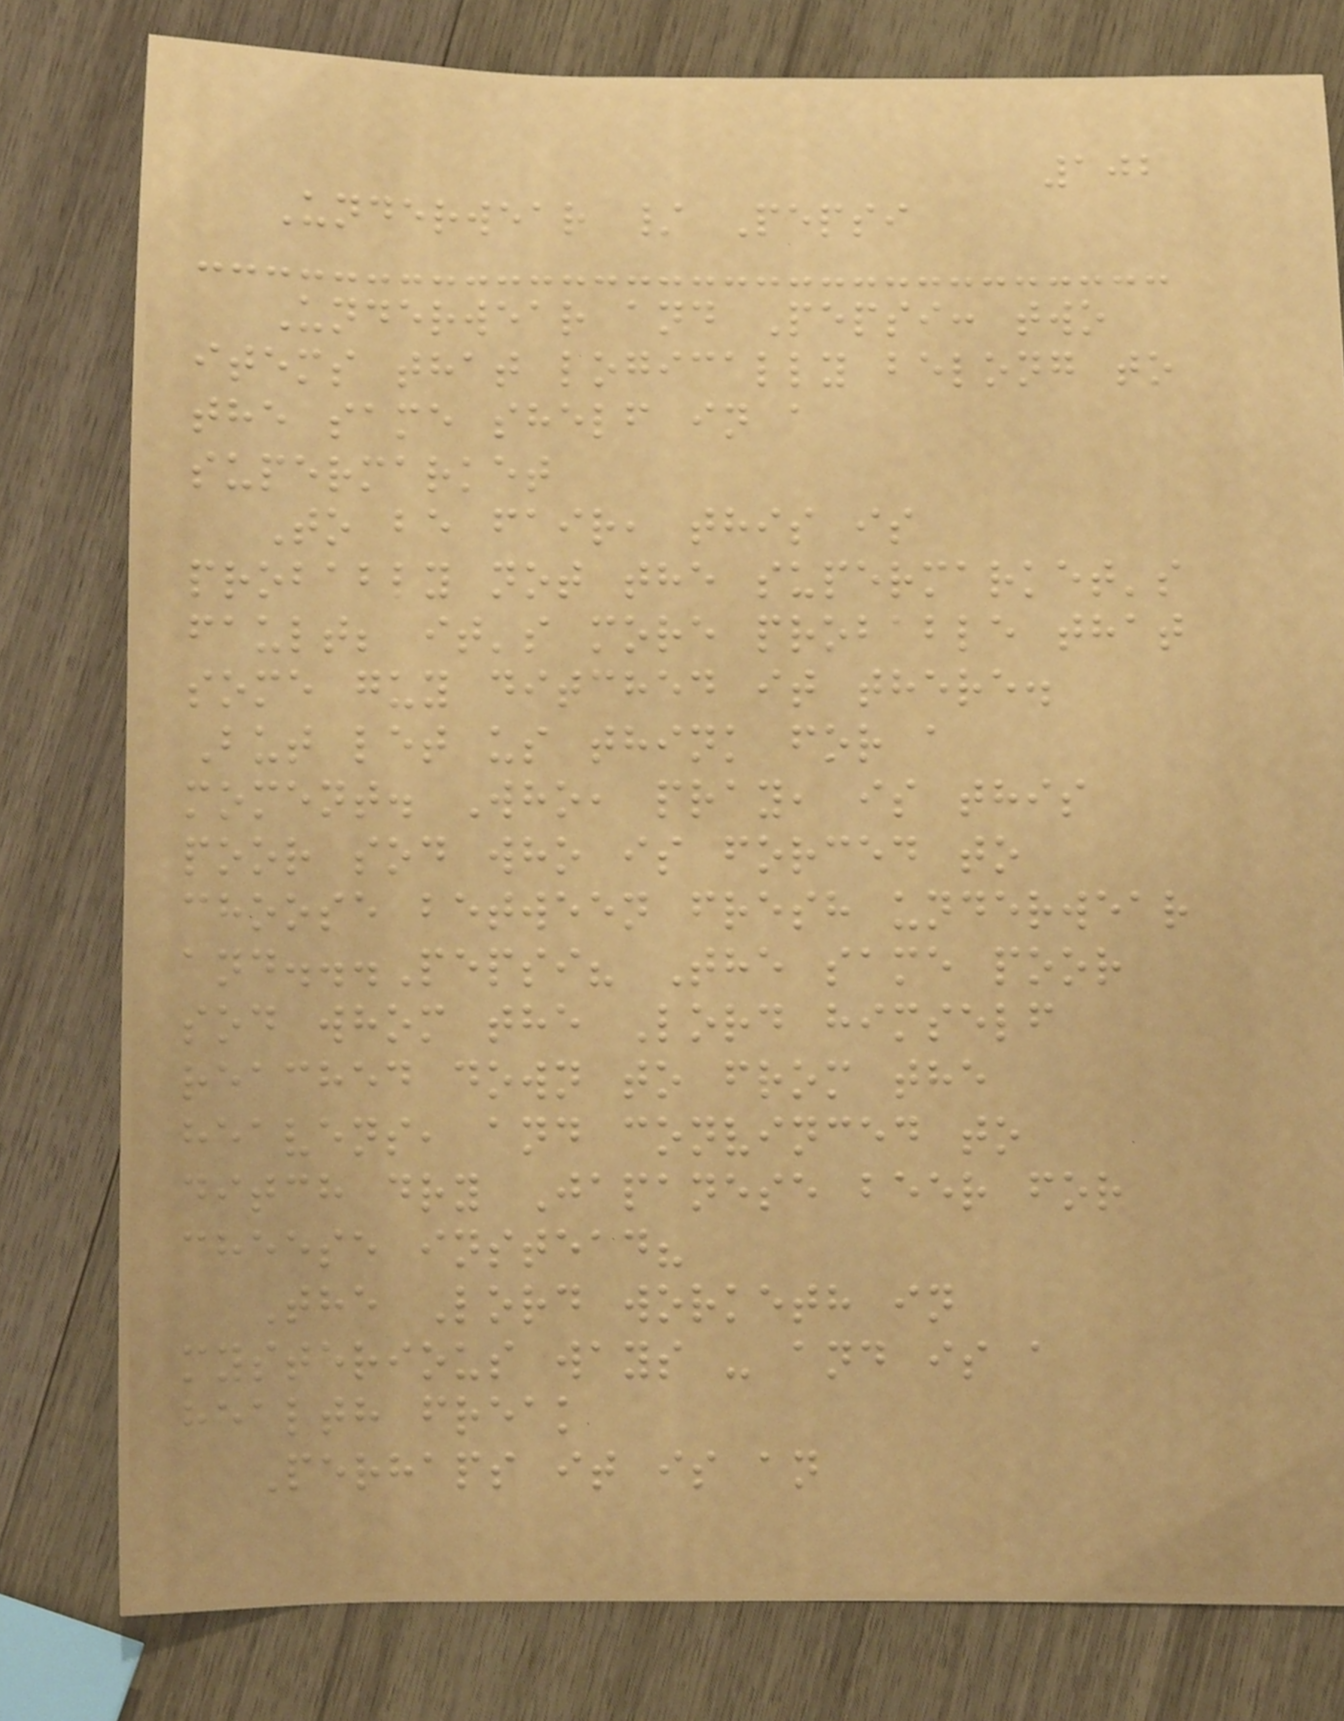102
Underwear / Pepsi
Underwear and Pepsi: two
items that logically belong to
the same shelf in a
supermarket
To be fair, this is
probably not the supermarket's
fault; it's more probable that
some guy ditched it there.
But let us think for a
moment. Who, pray, is this
poor sod who is forced to
choose between fresh underwear
and...Pepsi? The same poor
sod whom the Lord himself
reached down to from the
heavens, and convinced to
ditch dry Japanese beer for
cheese instead?
The Lord worketh in
mysterious ways - and is a
health freak
Perhaps it is an
